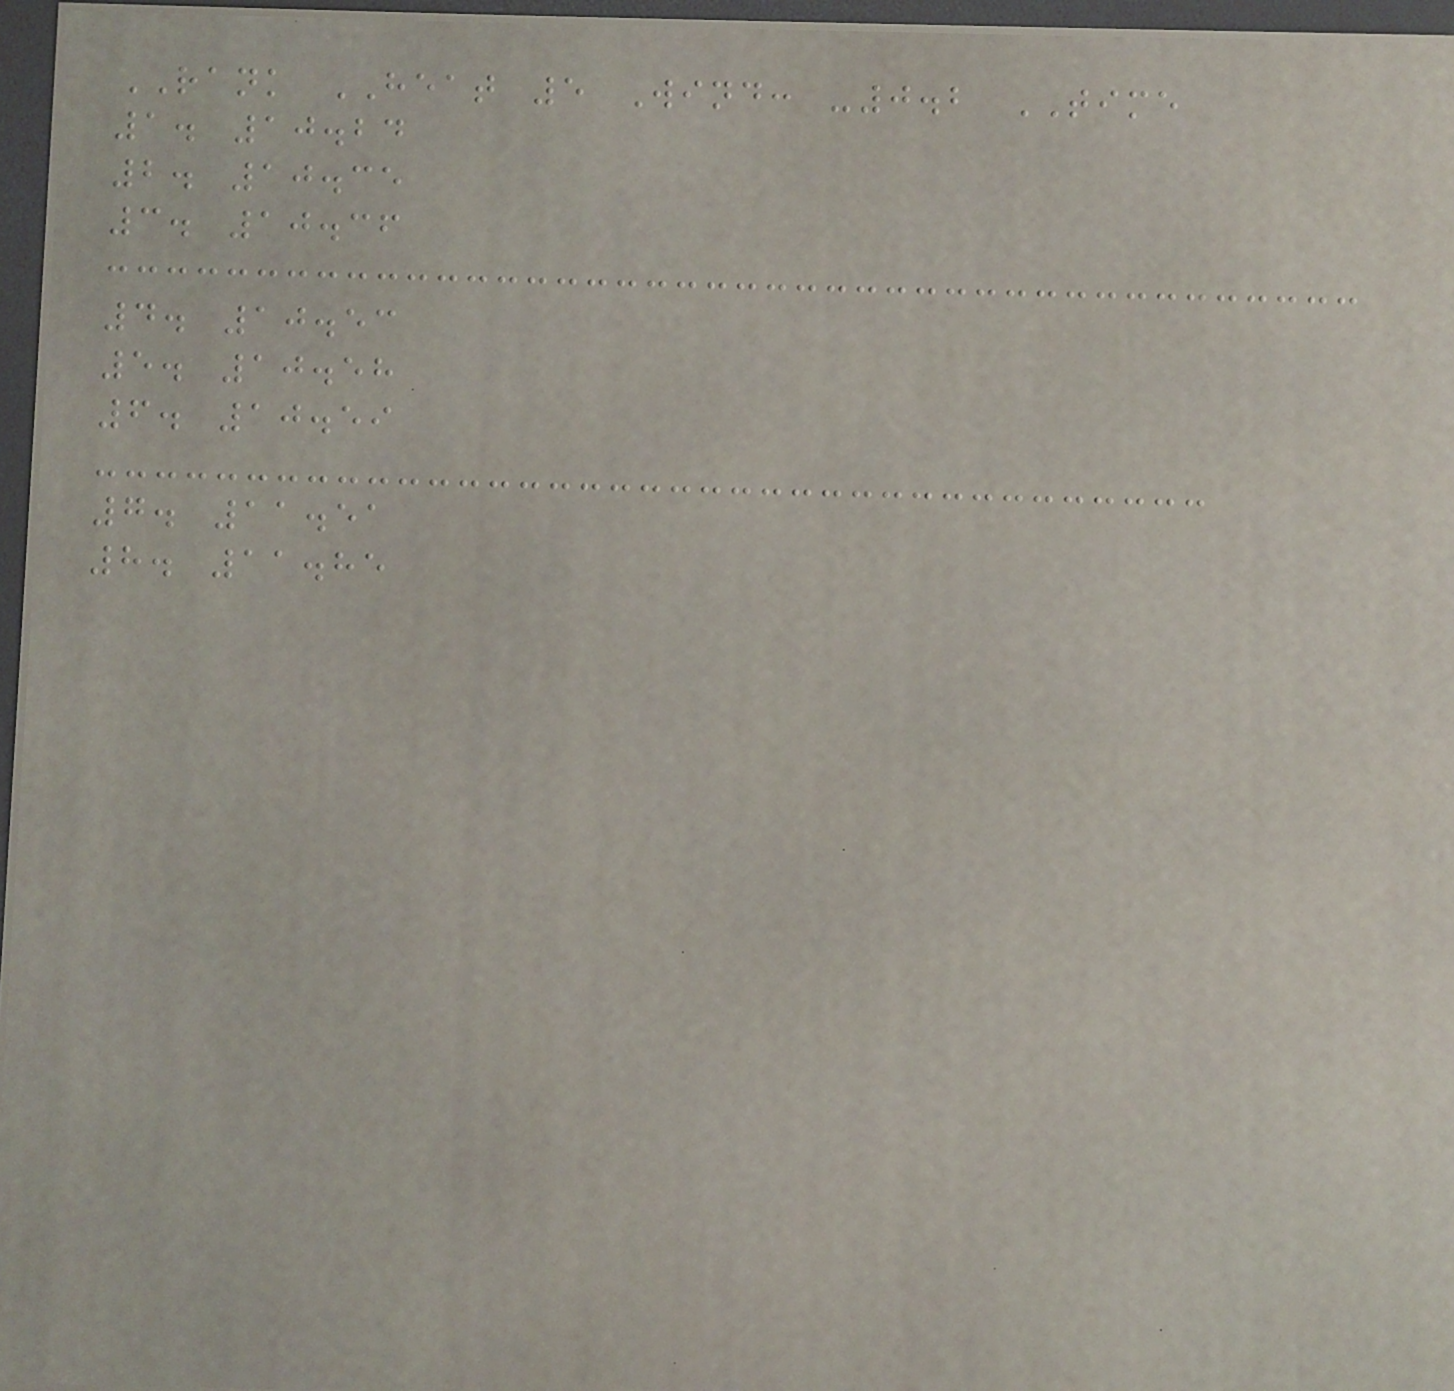RANK HEAT 5 Wind: -0.2 TIME
1. 10.24
2. 10.35
3. 10.36
4. 10.53
5. 10.58
6. 10.59
7. 11.51
8. 11.85
